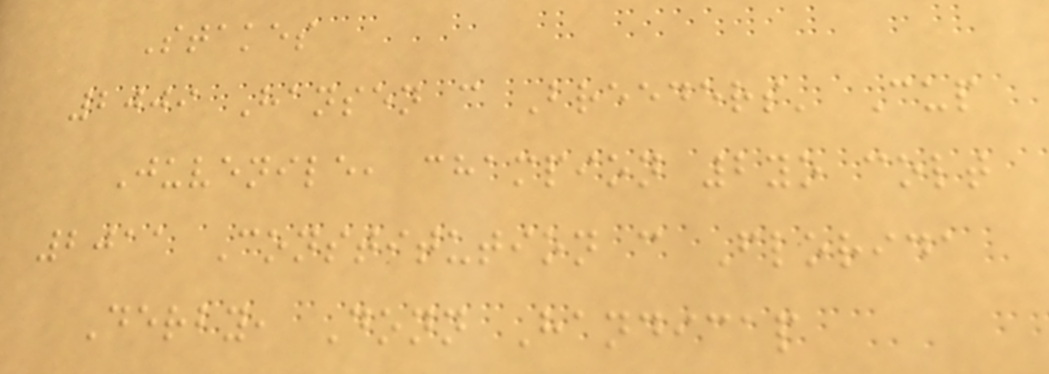Stakes
2009 Hansen c Breeders' Cup
Juvenile, champion 2yo colt
2011 Constitution c Florida
Derby, Donn Handicap
